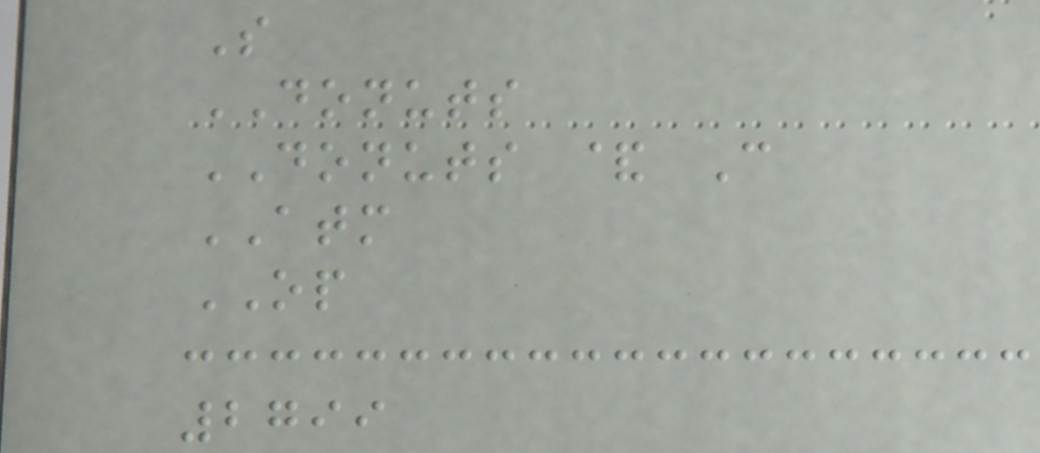S
DONUTS
DONUTS & C
ATM
OP
2799
